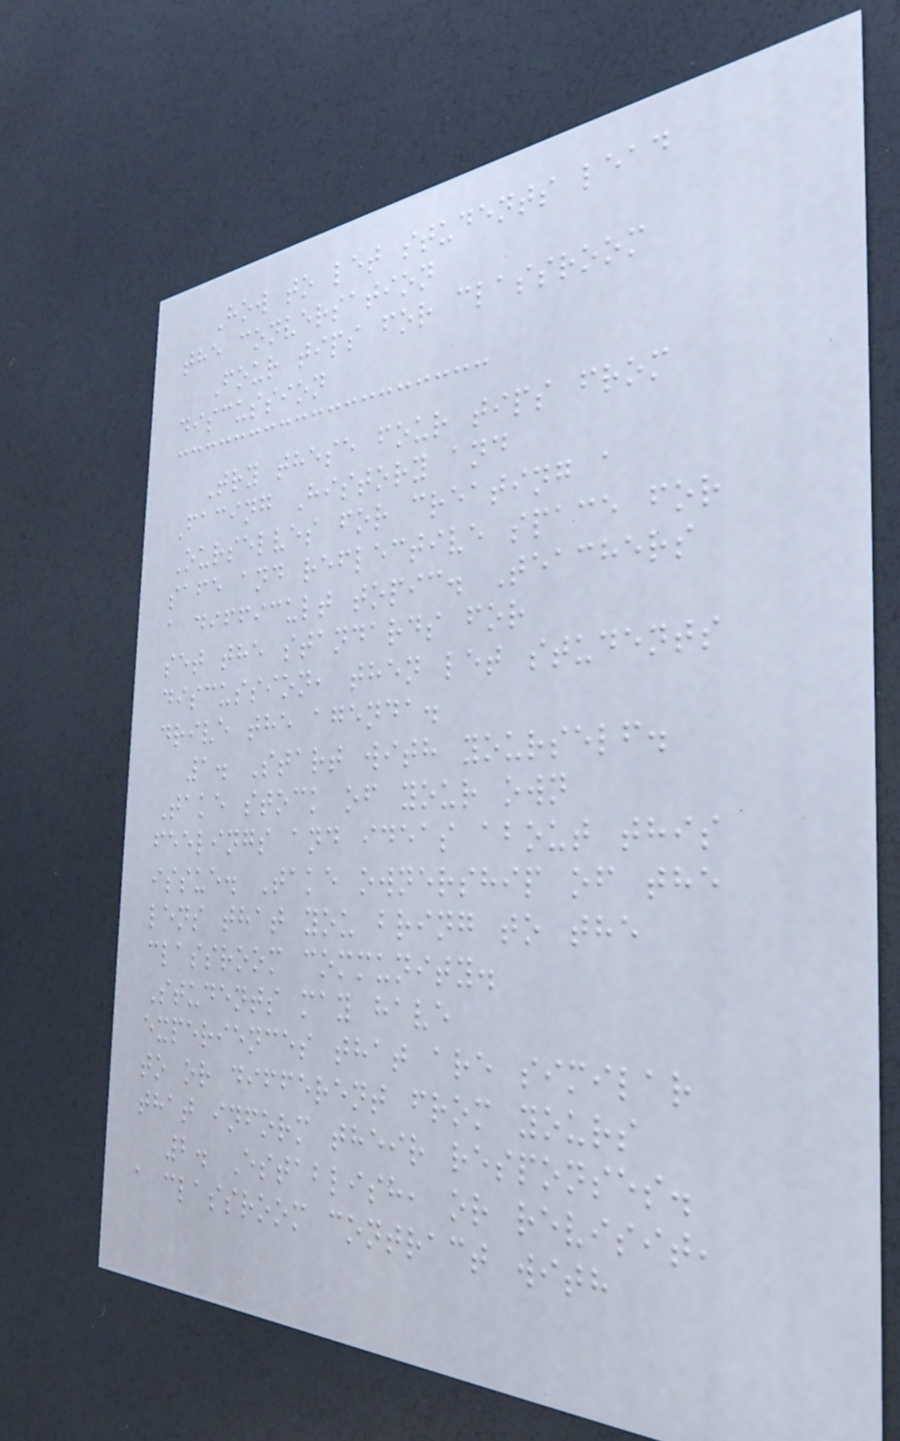How to let students lead
the conversation
Four tips for classroom
discussion
Try these four tips from
Facing History and
Ourselves for creating a
safe and reflective space for
a difficult topic. Teachers
set the standards for
discussion, then let students
drive the agenda.
1. Start with yourself.
Take stock of your own
feelings and ideas about this
issue. Take ownership of the
lens that you bring to the
classroom community.
Students may have
experiences that are similar
to or different from yours
that inform their responses.
2. Establish, or revisit,
a classroom contract with
